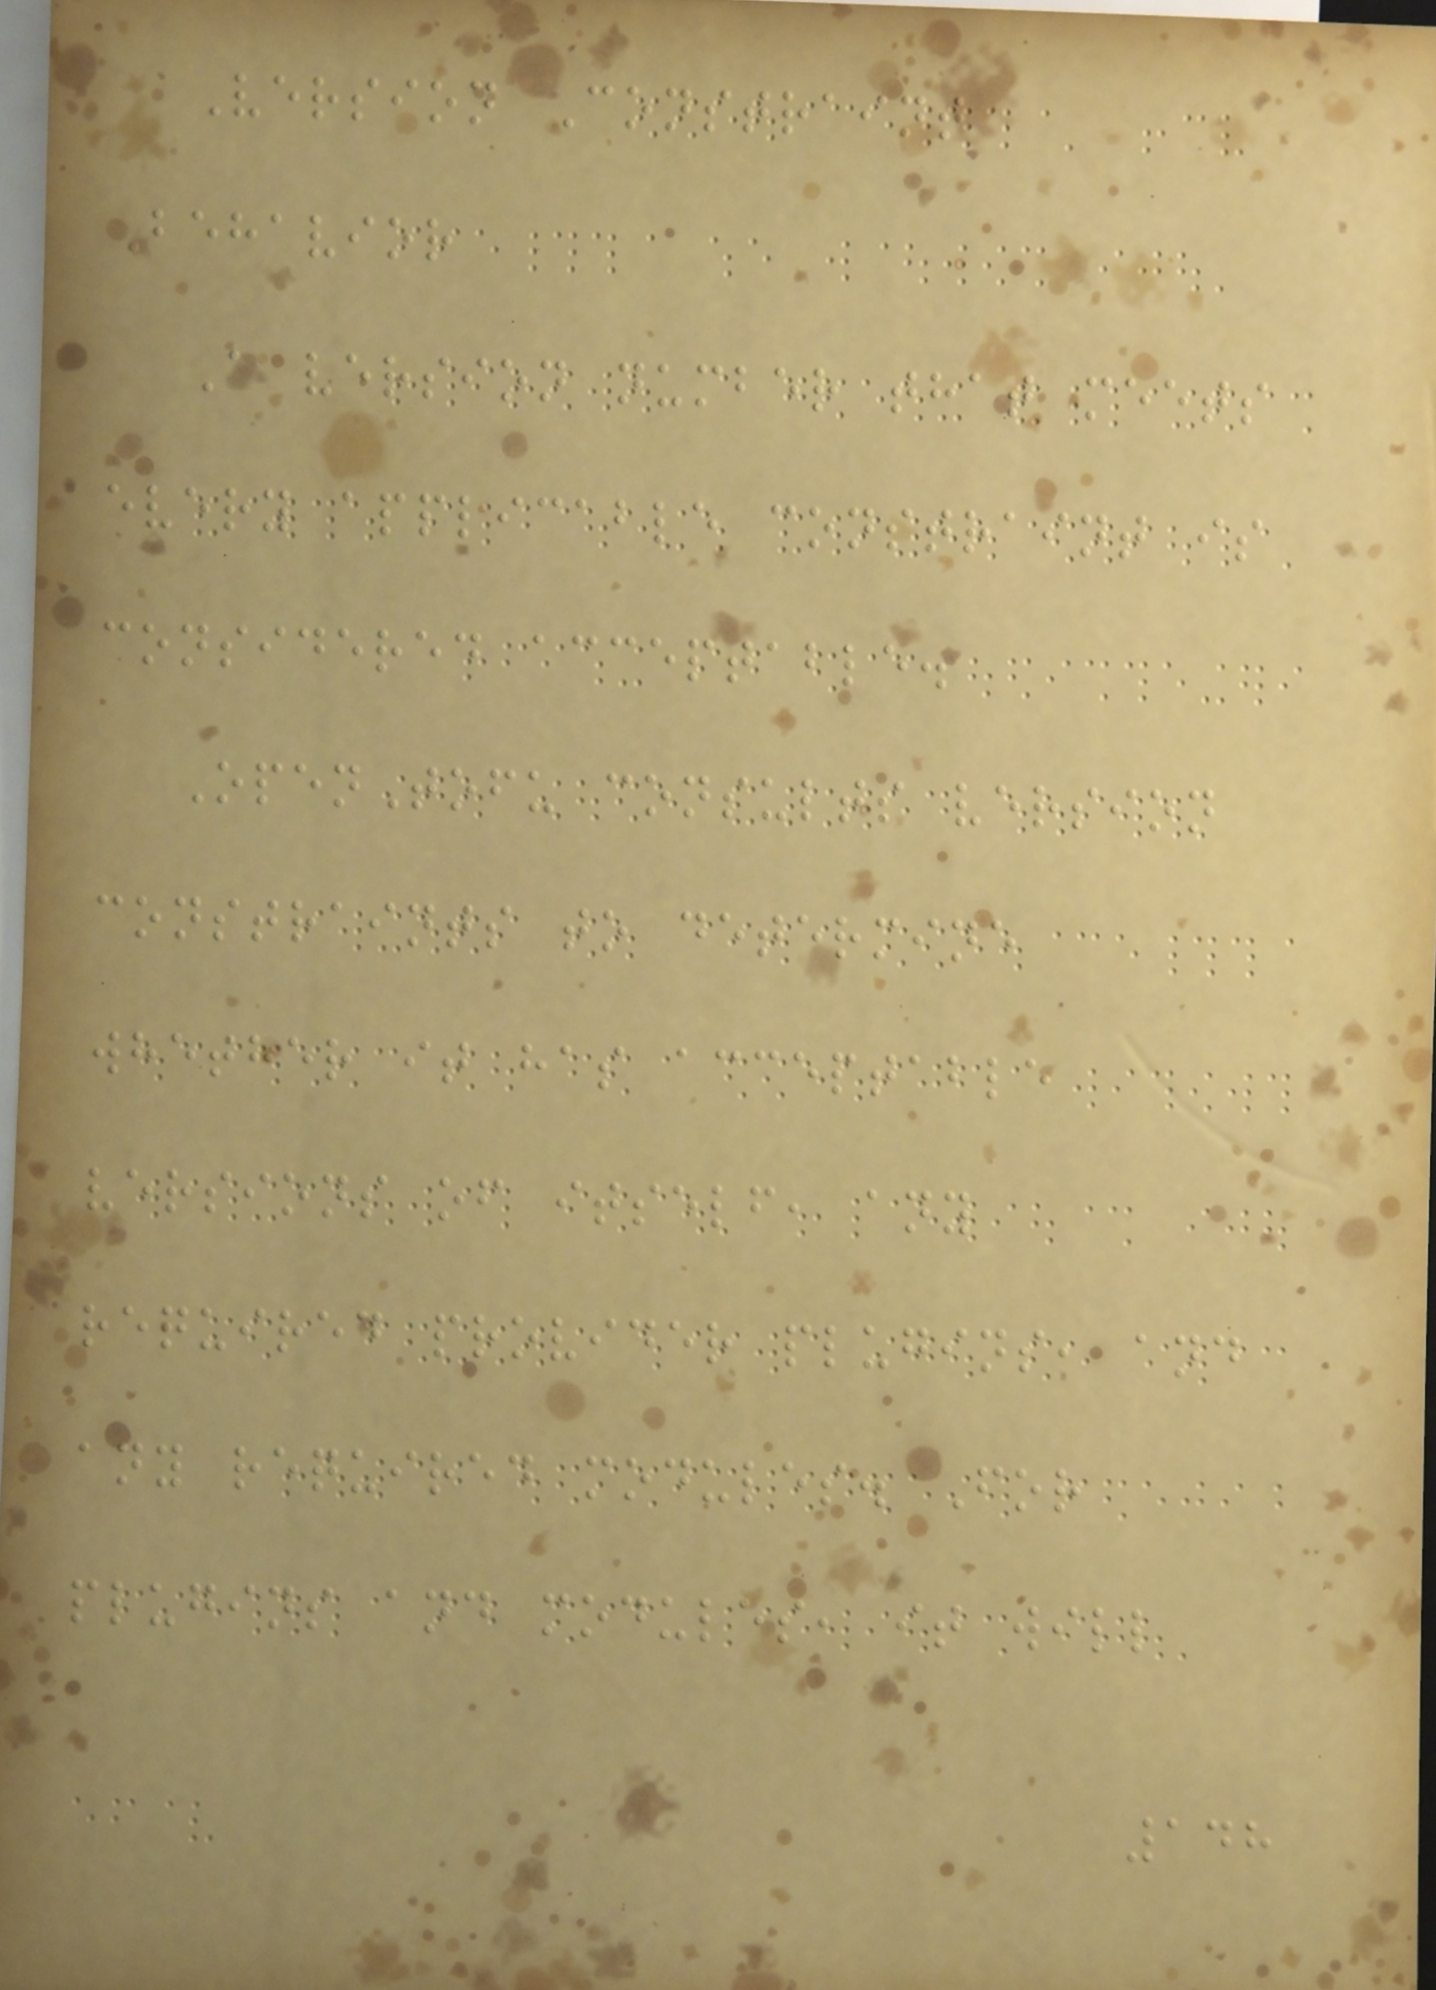Version Constraint
Behavior
A version number that meets
every applicable constraint is
considered acceptable.
OpenTofu consults version
constraints to determine
whether it has acceptable
versions of itself, any
required provider plugins, and
any required modules. For
plugins and modules, it will
148
